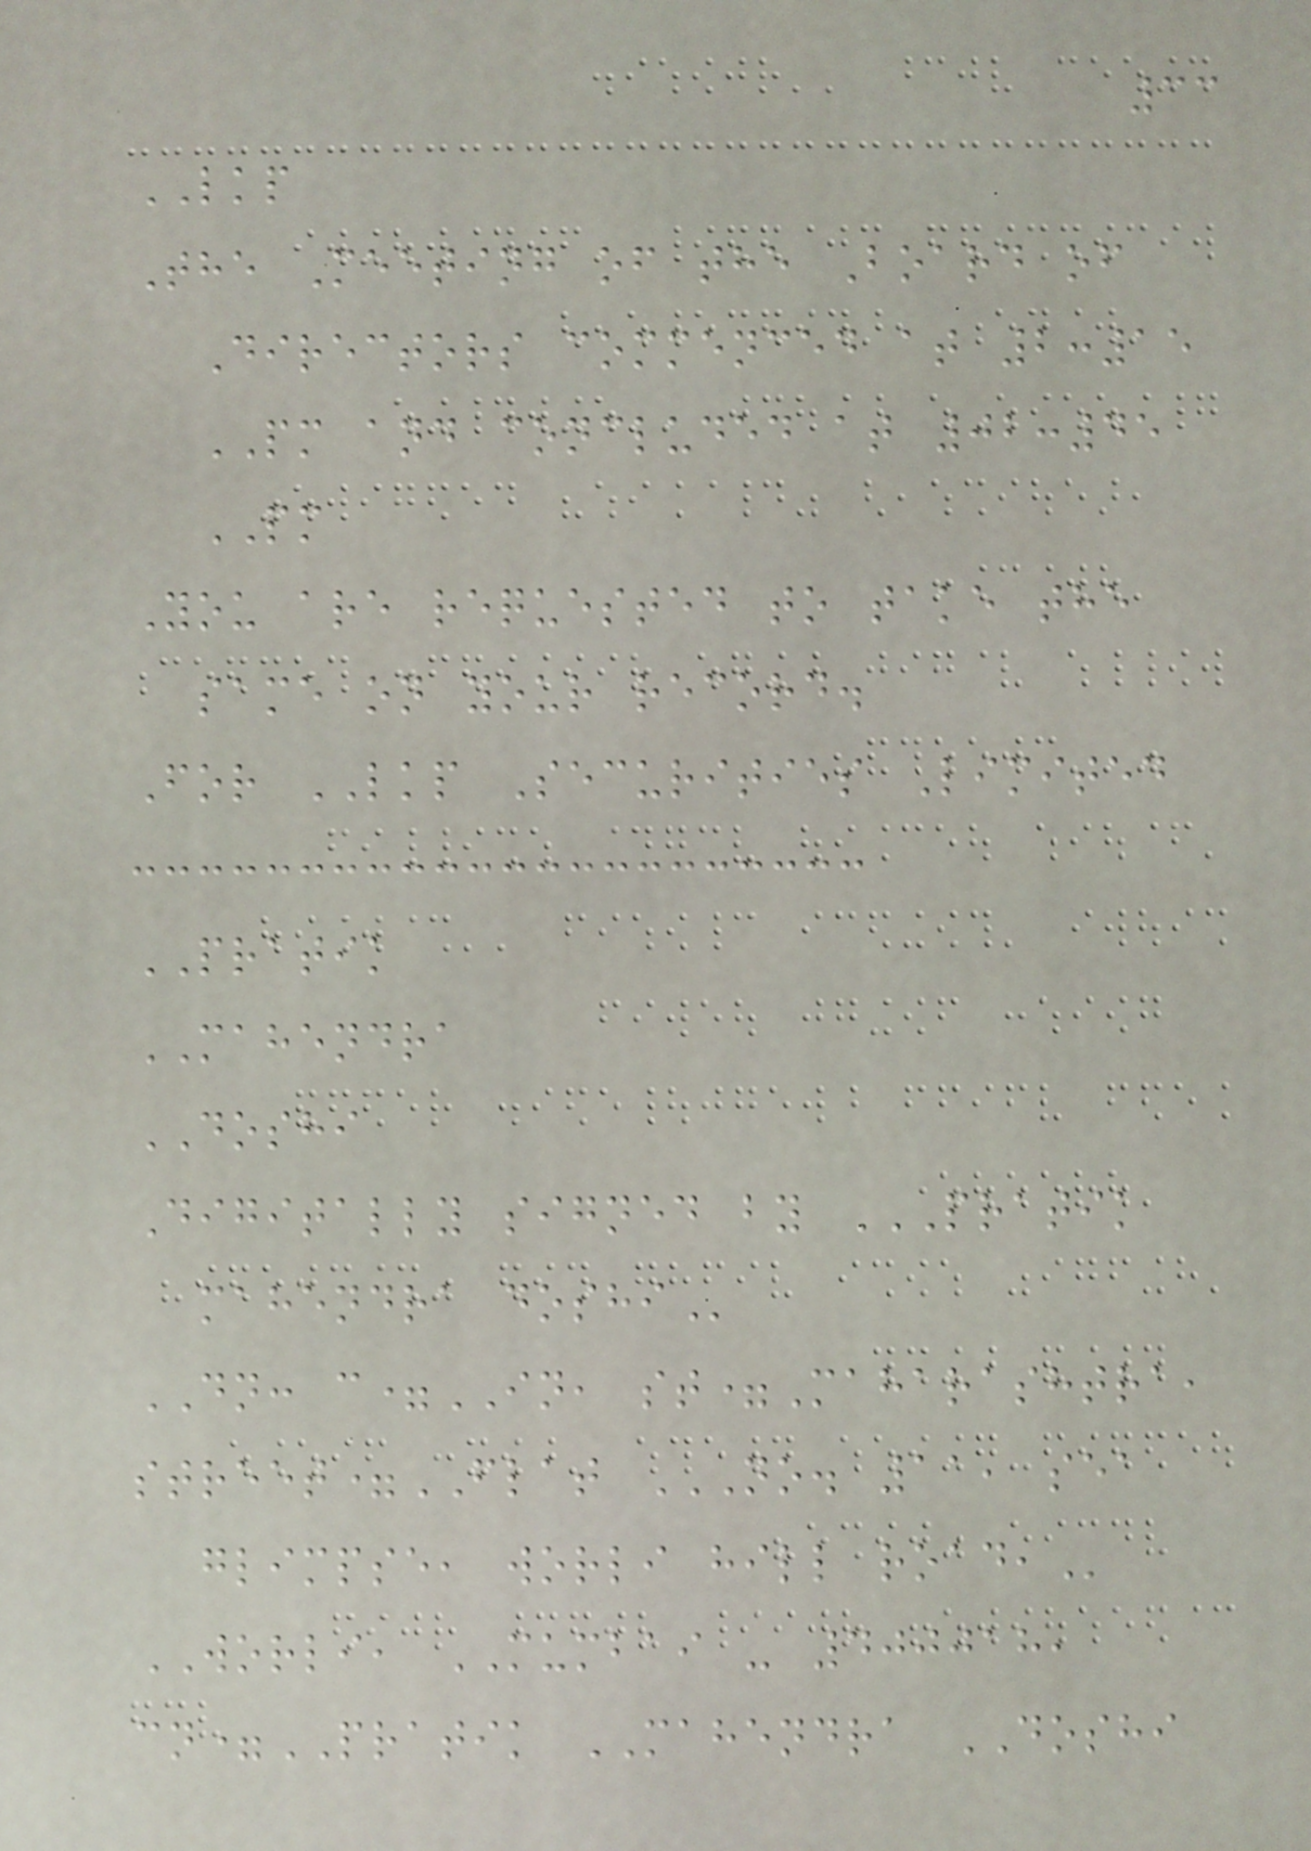33
LKP
The Meeting of the Board of
Directors commenced at 2:15
PM and concluded at 02:45
PM
You are requested to take the
same on your record.
For LKP Securities Limited
PRATIK
MAHENDRA
DOSHI
Digitally signed by PRATIK
MAHENDRA DOSHI
DN: c=IN, st=Maharashtra,
street=FLAT NO. 11, SEA
GLIMPSE, WORLI HILL ROAD,
WORLI, MUMBAI - 400018,
cn=PRATIK MAHENDRA DOSHI
